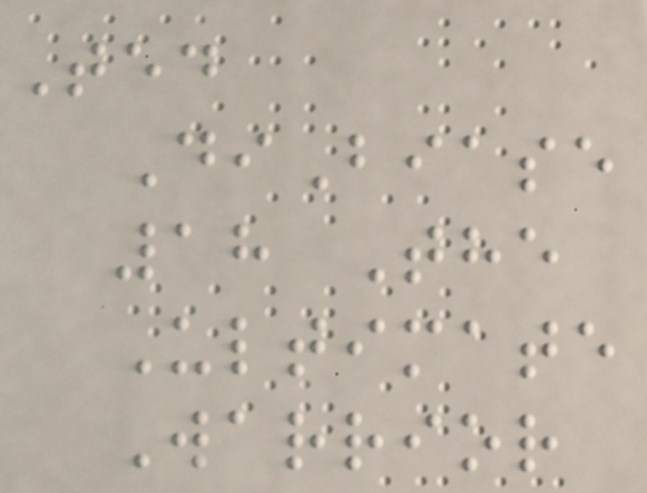Ted
DiBiase
18 The
Ultimate
Warrior
